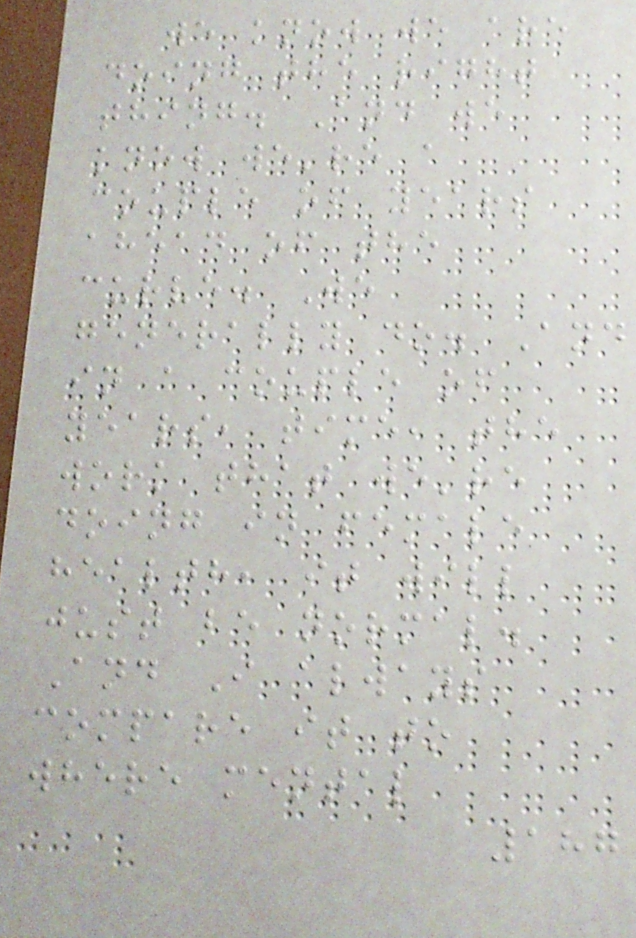we know we are
doing the right
thing. And we
know we're a
couple of years
ahead of the
curve. We
generally do. And
in a couple of
years, time, the
work that we're
doing in female
health, it will
just be normal.
And I always
compare it to
where mental
187
